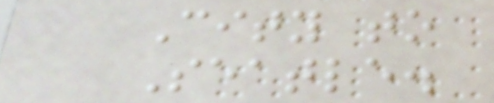City to
Seatle.
